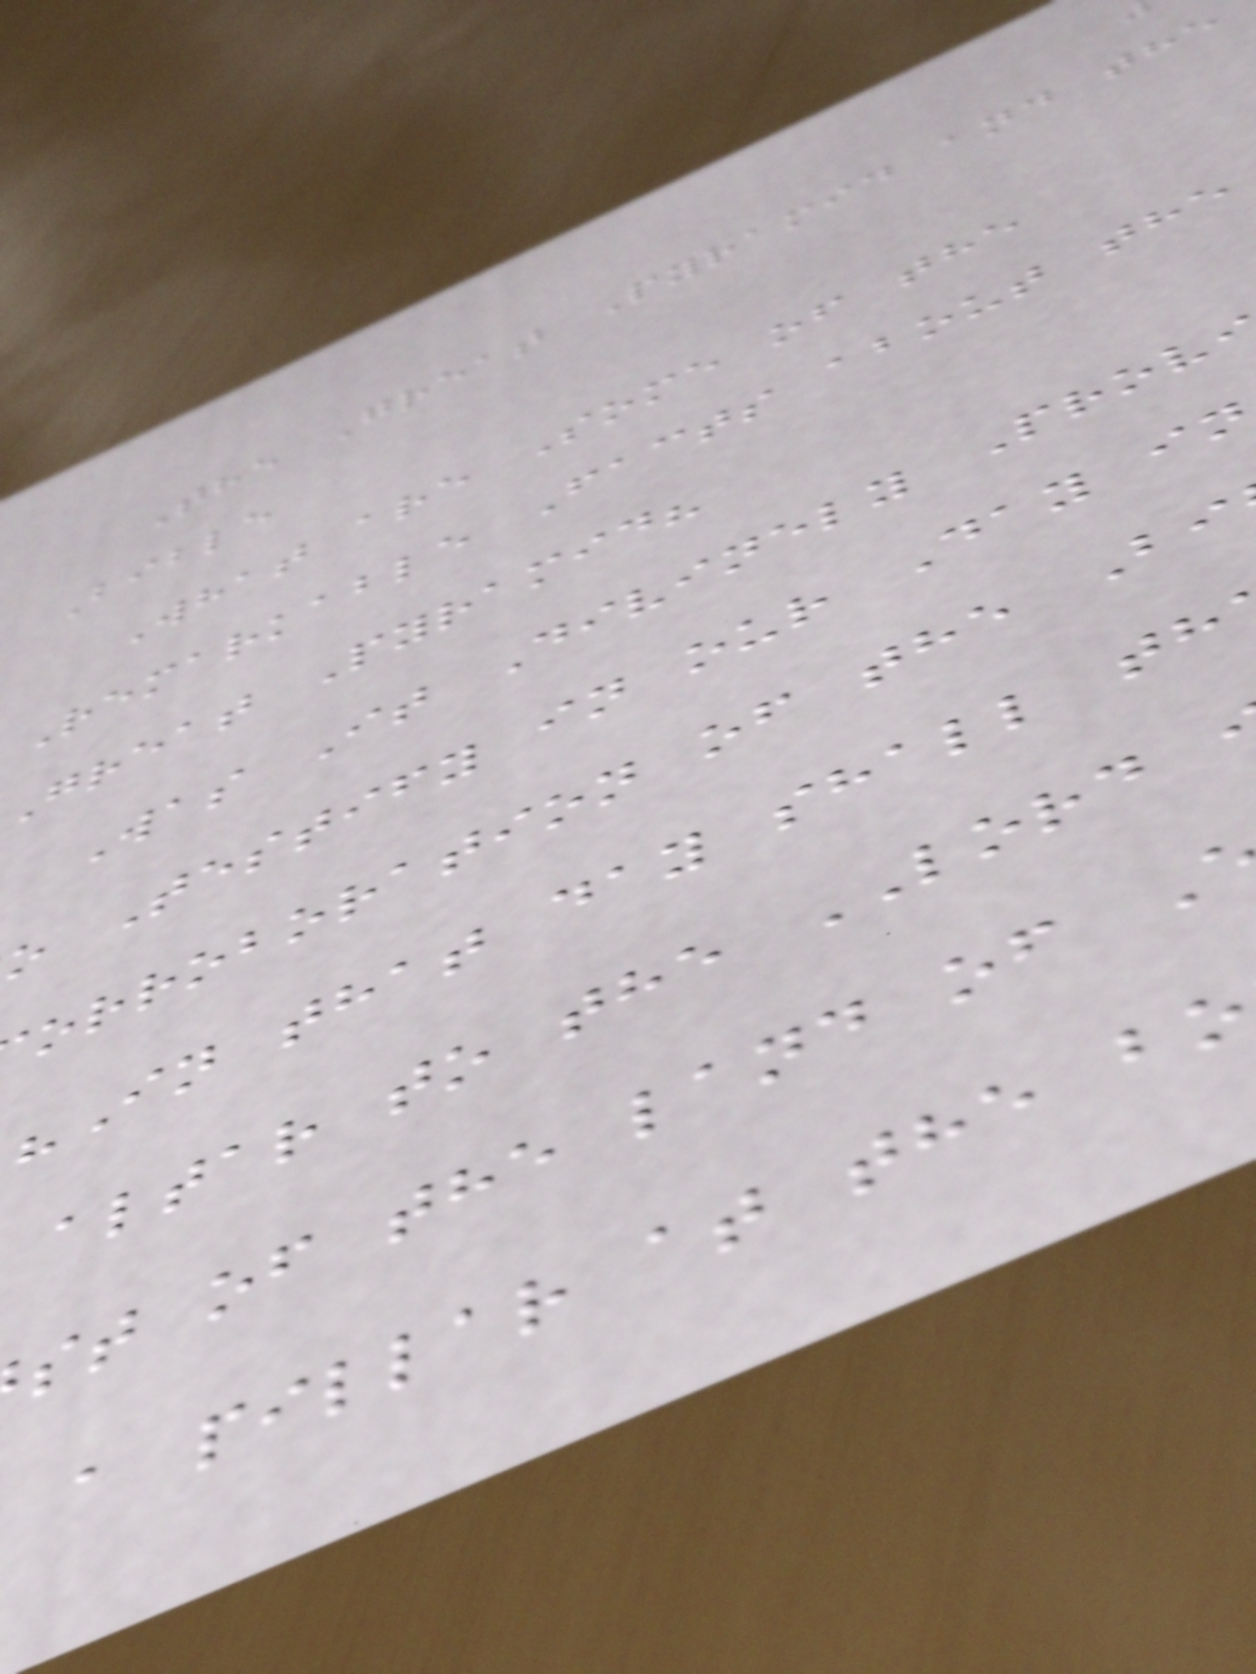The Great Pyramid and the
Bible
What are Some of the
Remarkable Facts about the
great Pyramid?
Was It Divinely Prov
o Testify in our Day in
orroboration of the Bi
"In that day shall th
altar to the LORD
st of the land of
a pillar at the bo
